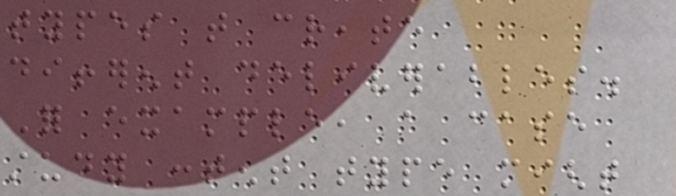types that create
different deliverables.
For example, a case
study content type might
